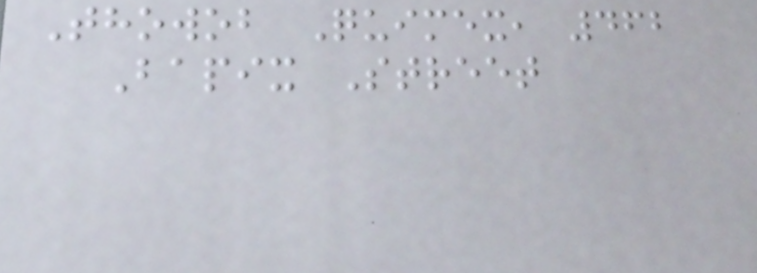Thowob Quimex, 462
Bapix Street
